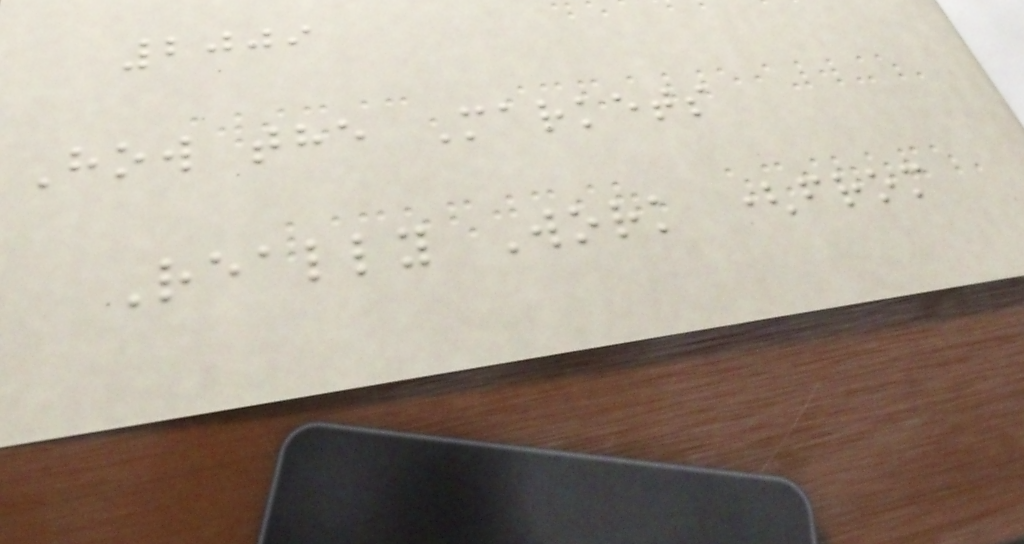2009
How the Markets
Really Work (from
